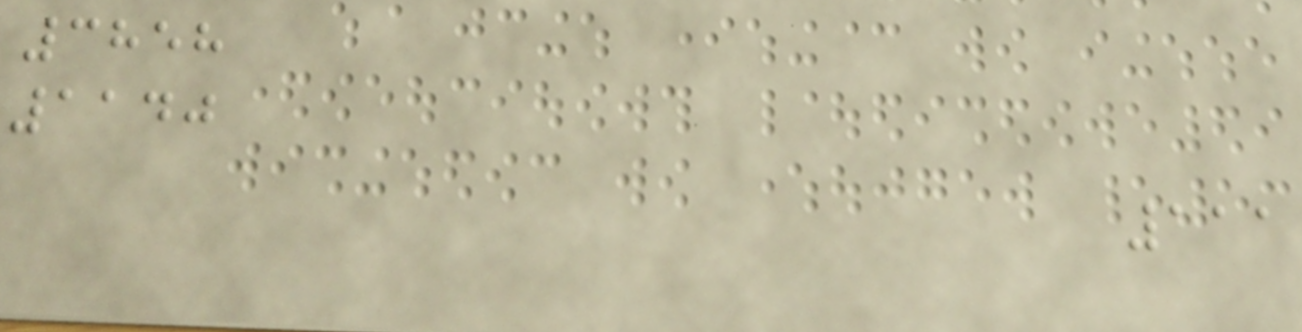3858
1140
111
